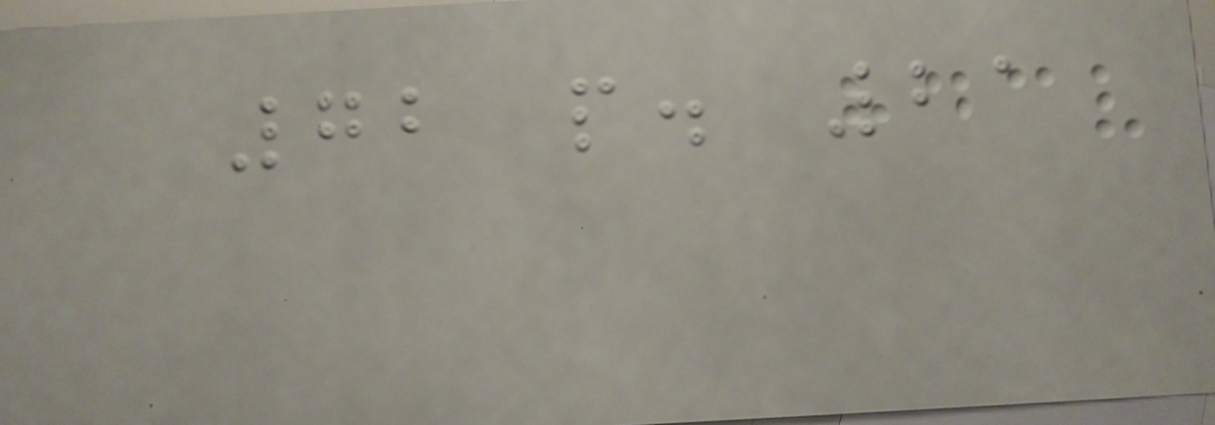72 p. 21
